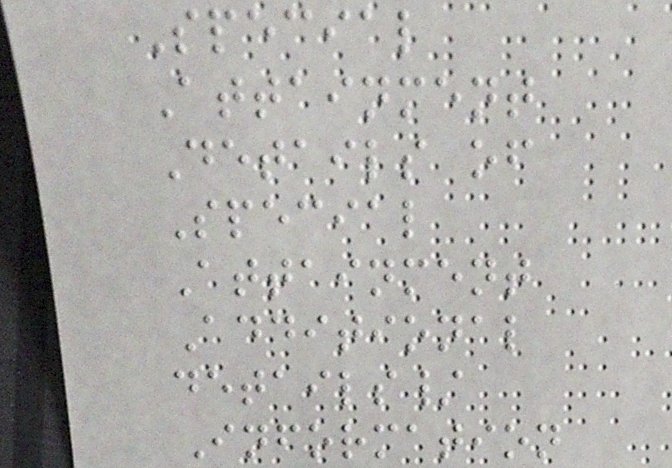Special
Attainment
Details of
Special
Attainment
Additional
details/
Information
